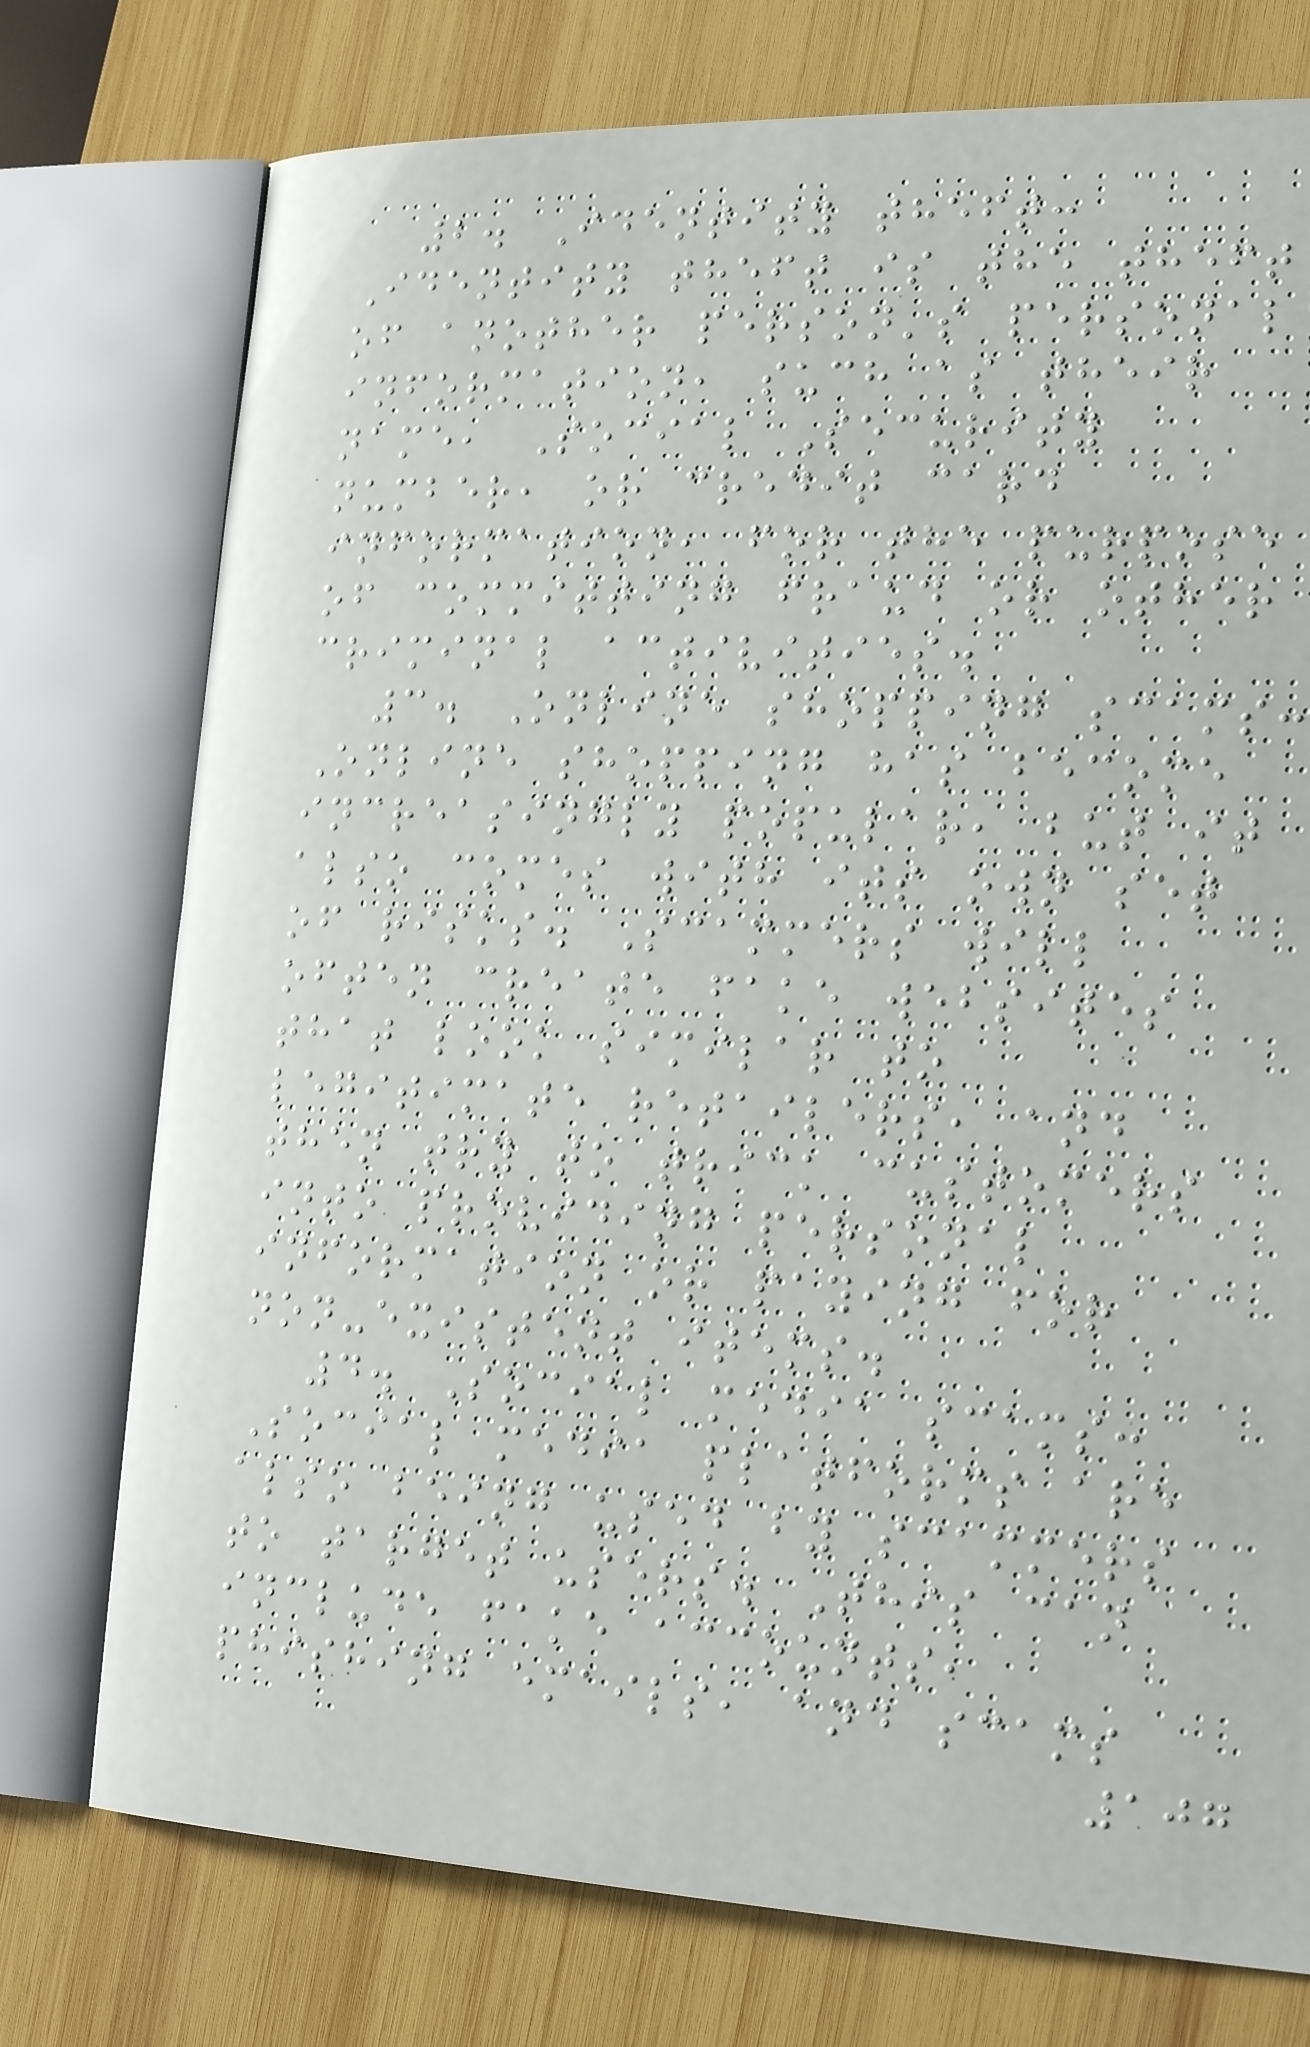2. Identity theft:
Identity theft is the theft
of another person's personal
information, such as their
name, Social Security
number, or credit card
information, for the purpose
of committing fraud or other
criminal activities.
3. Online shopping scams:
Online shopping has become
increasingly popular, but it
also comes with its own set
of risks. Scammers will
often create fake websites
that look similar to
legitimate retailers, and
then try to trick customers
into providing personal
information or paying for
non-existent items.
4. Social media scams:
Social media platforms are
also being used by scammers
to target users. This can
include fake accounts,
phishing emails, and scams
107
